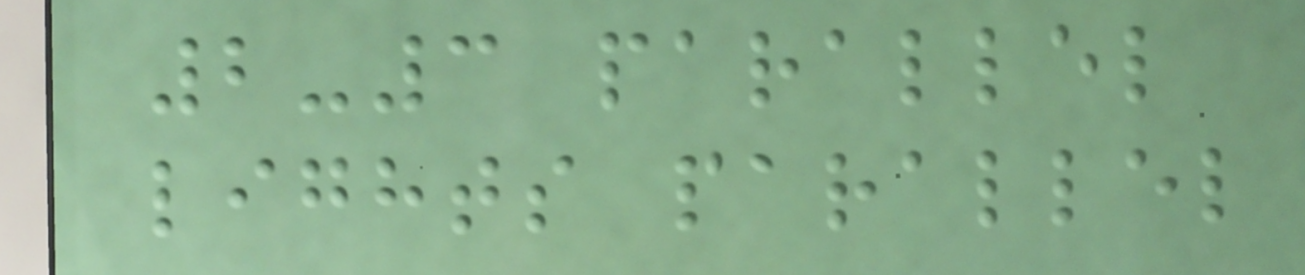2-3 parallel
lights parallel
